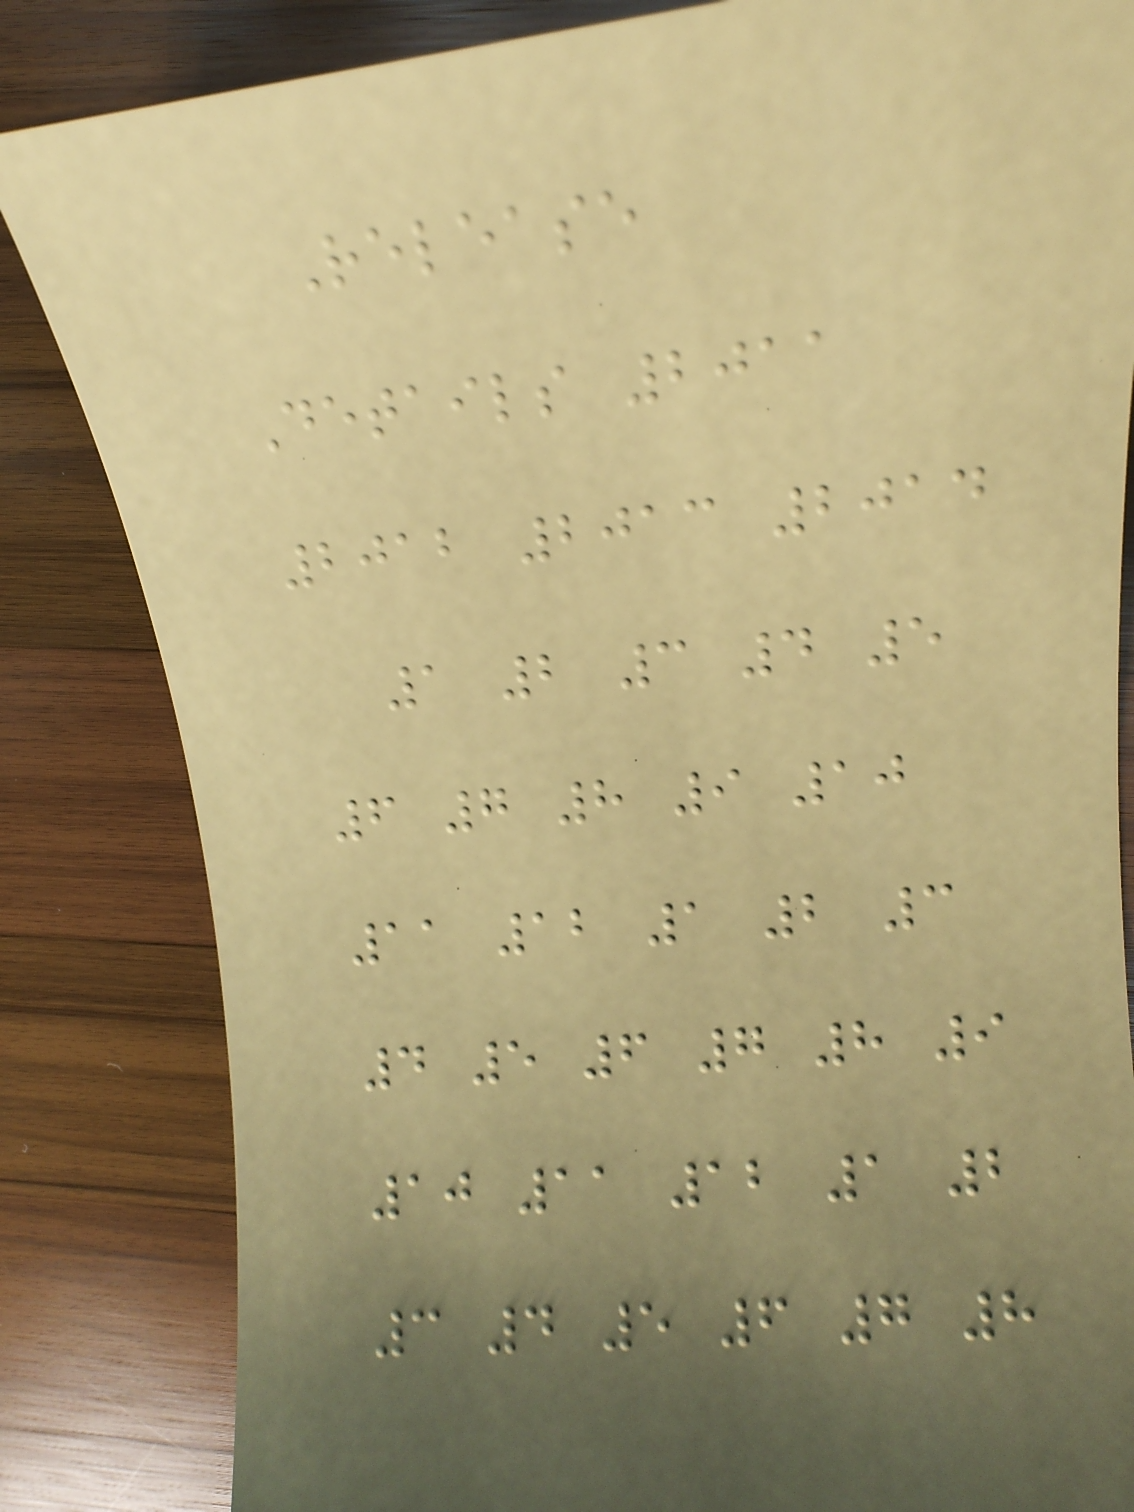Release
Details 2011
2012 2013 2014
1 2 3 4 5
6 7 8 9 10
11 12 1 2 3
4 5 6 7 8 9
10 11 12 1 2
3 4 5 6 7 8
